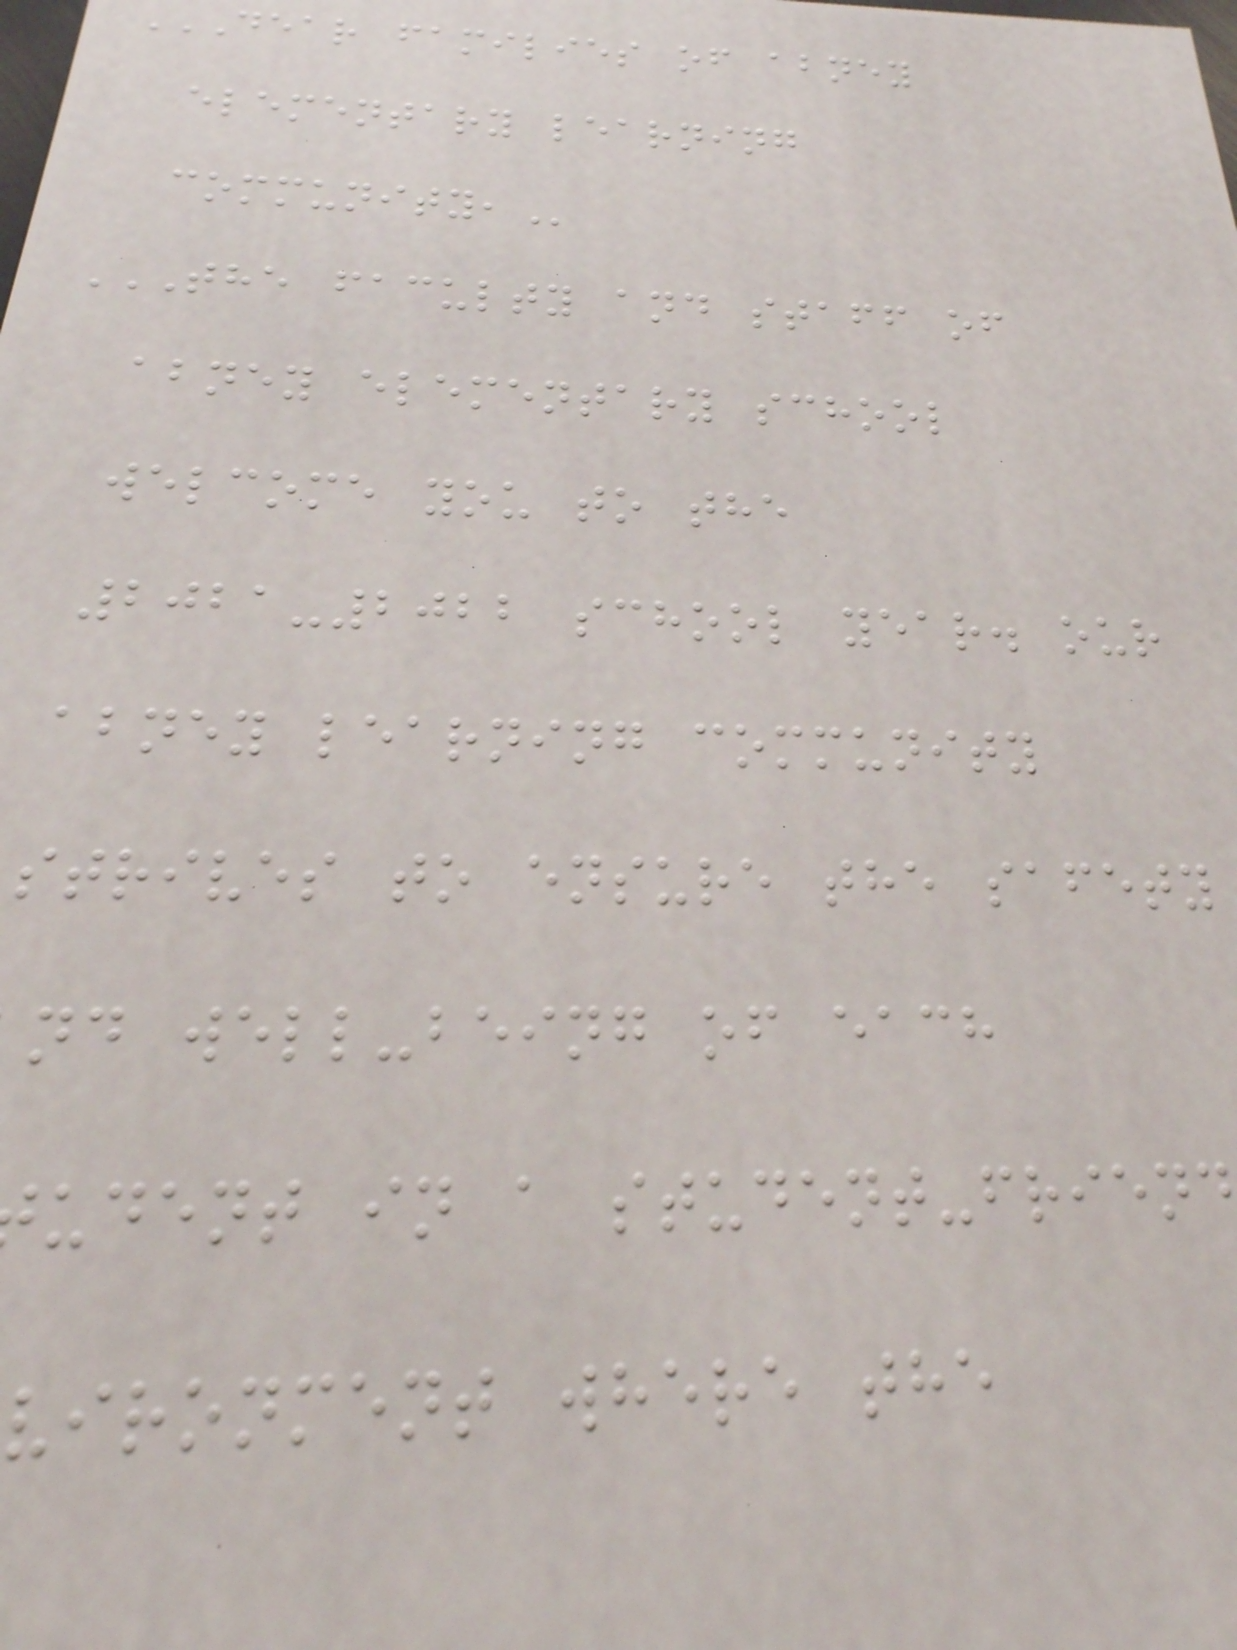DEAR FAMILIES OF ABNEY
elementary learning
THE FACULTY AND STAFF OF
abney elementary school
welcome you to the
2021-2022 school year. our
abney learning community
strives to ensure the safety
nd well-being of each
udent in a
vironment where the
